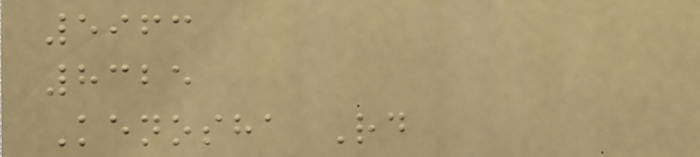5963
8325
Kenosha Rd
